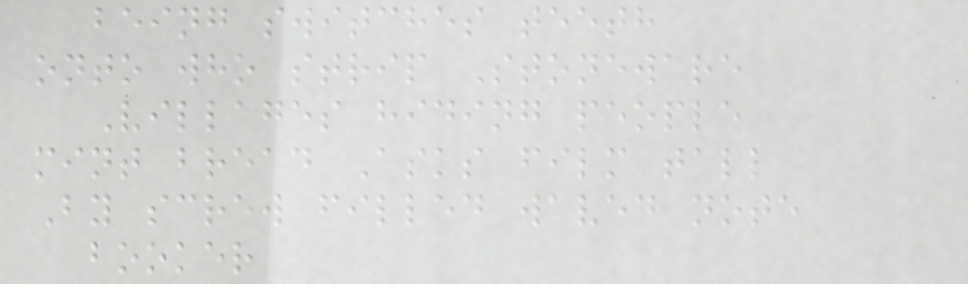being switches teeth
onto who strip Stoneware
Villages hiding people
mint bread Asks film tall
By screw filled waved note
booker
